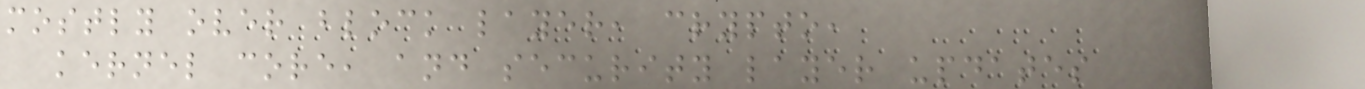mostly over block layer, crypto,
kernel core, and security layer updates
